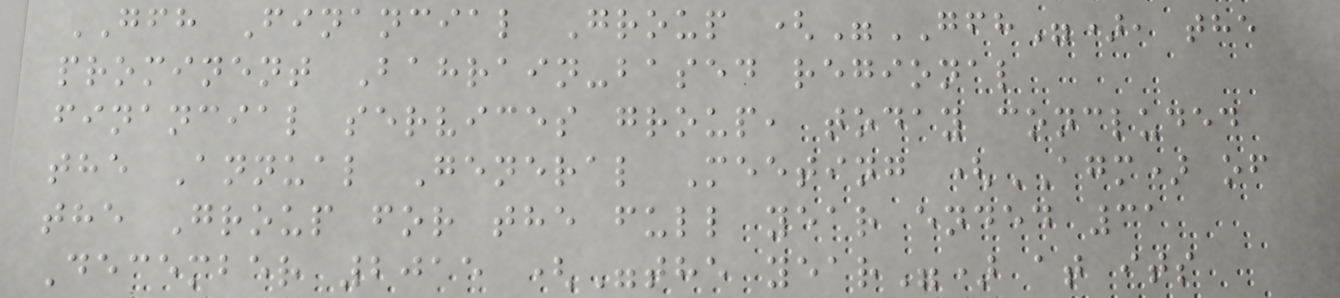GFH Financial Group ("GFH"), the
prominent Bahrain-based regional
financial services group, today concluded
the Annual General Meeting (AGM) of
the Group for the full year ended 31
December 2015 ("the year") at its
